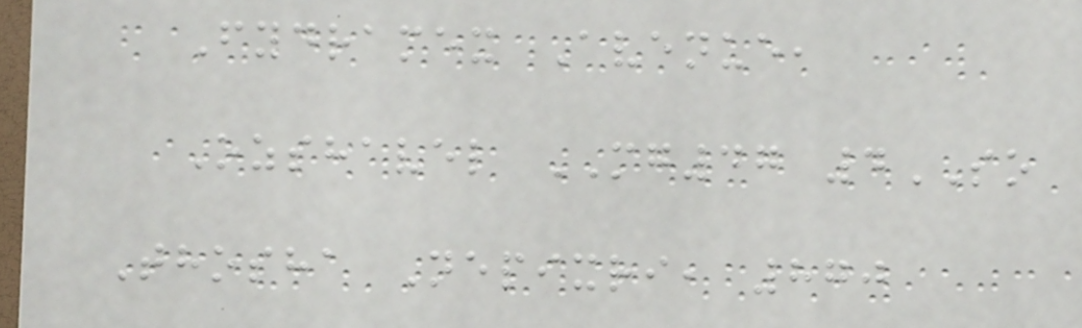Fydramex Avenue,
Ozshavel MG47 4SO
Thosha Nepixri, 870
